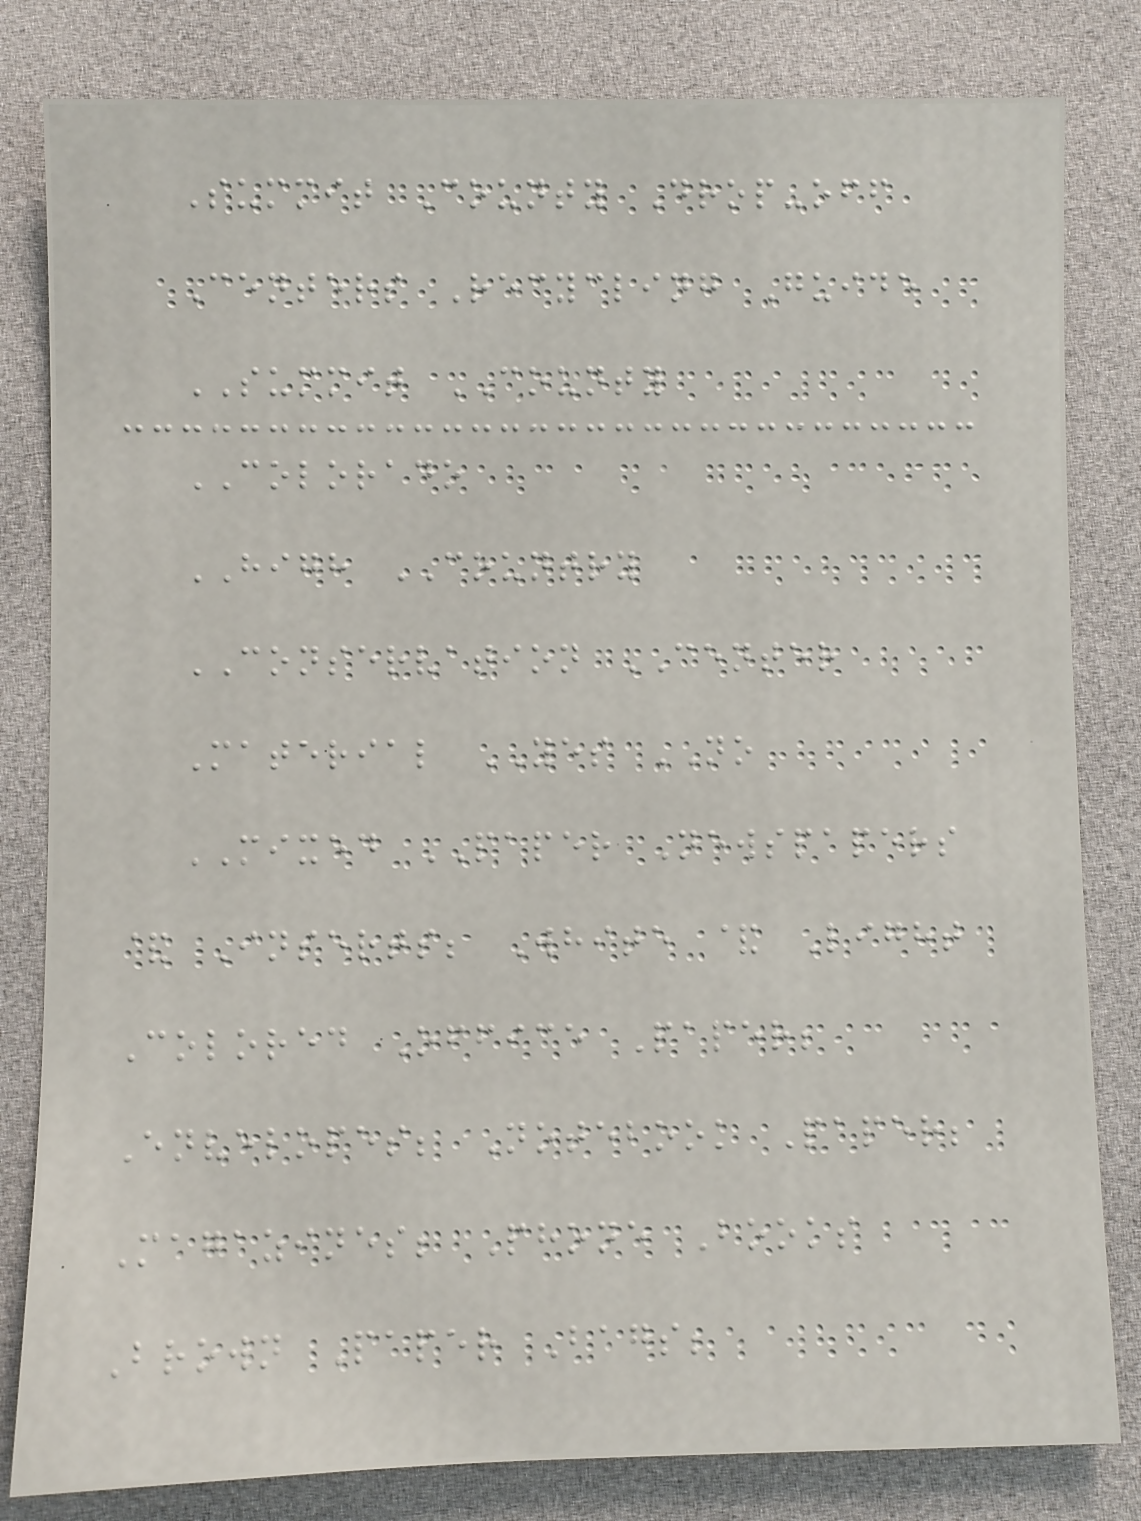Summit County Drop-off
Centers Recycling Guide
SUMMIT COUNTY
COLORADO
HIGH COUNTRY
CONSERVATION CENTER
Material YES NO
MIXED PAPER Newspapers
& Inserts; White & Light
Colored Office Paper;
Envelopes; Notebook Paper;
Magazines; Phone Books
Brown Paper Bags;
